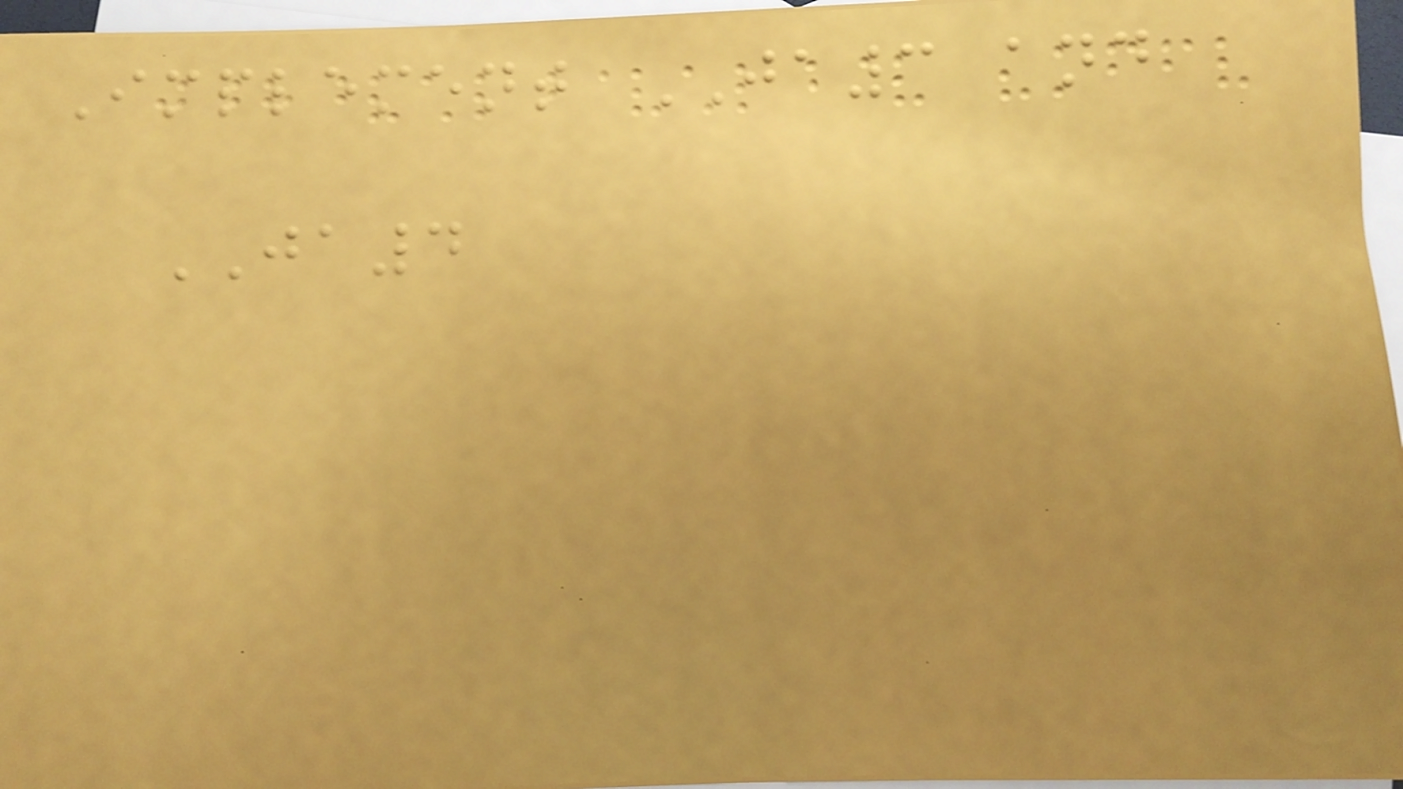Implement JA3 and
JA4
